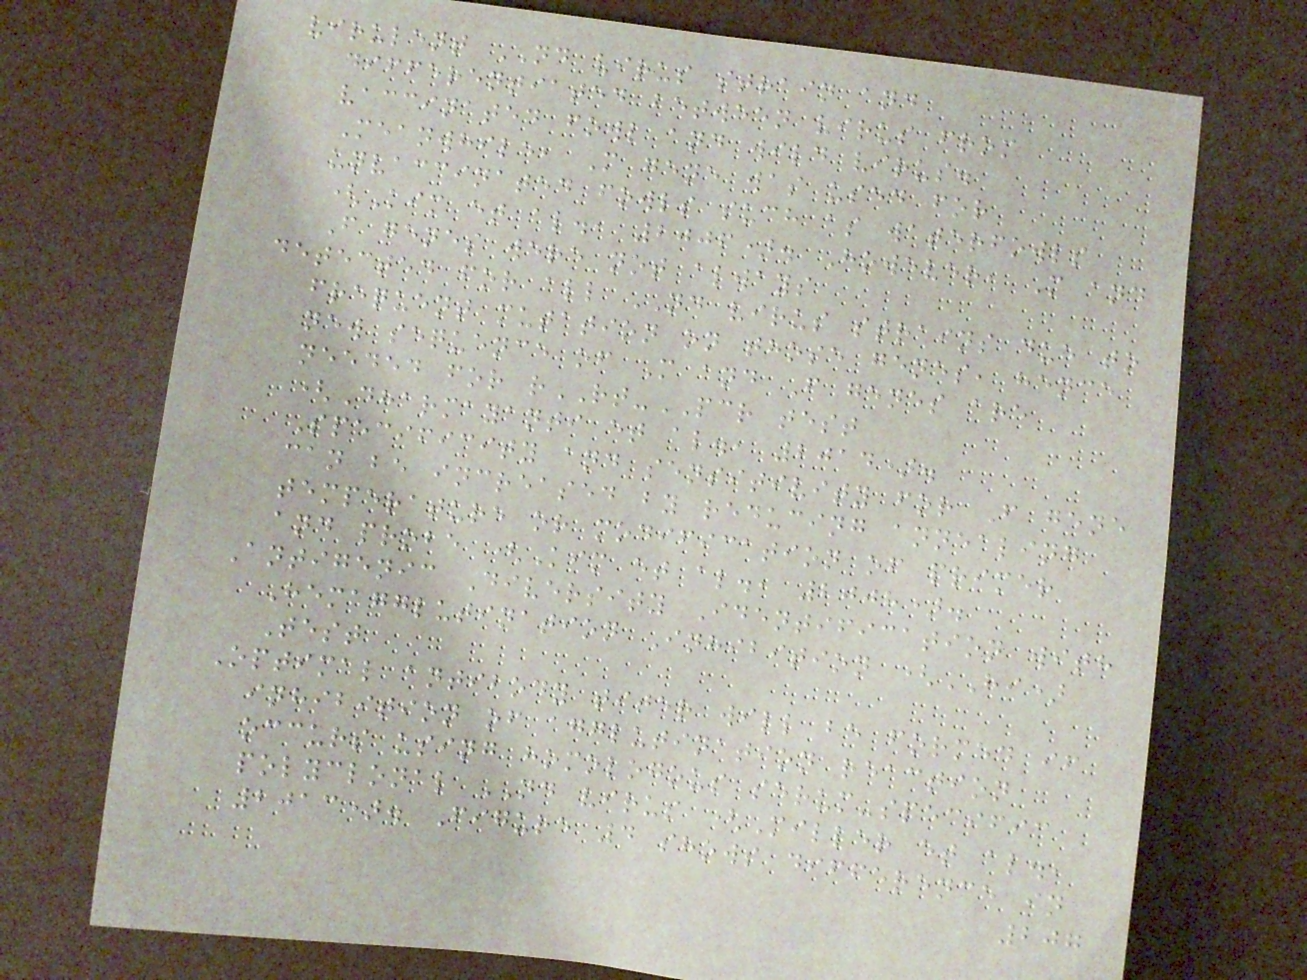virulent ND virus strain and
differentiated between virus from
vaccinated fowl and wild virus.
Meanwhile, M gene was used for
unvaccinated fowls such as waterfowls
(Kim et al., 2006). However, M and
F genes were not always
detected for all ND virus strains due to
frequent mutation on those genes, hence
new sequence of M and F genes are
needed for rRT-PCR test
(Dharmayanti et al., 2014).
Specificity and sensitivity for F gene
can be increased by reducing annealing
temperature or modification of primer
and probe (Kim et al., 2008).
Antigenic Diversity Identification with
Hemagglutination Inhibition (HI)
Test
Optimal antibody titer will be formed if
inhibition of agglutination reaction
occurs using homologous serum-specific
polyclonal ND virus (Miller et al.,
2013). Figure 4 shows difference in
207
